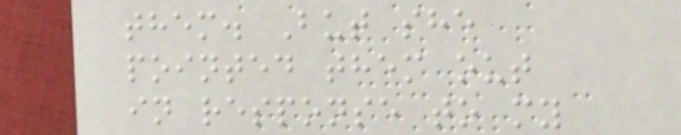them. But she
pointed them out
in response to my
